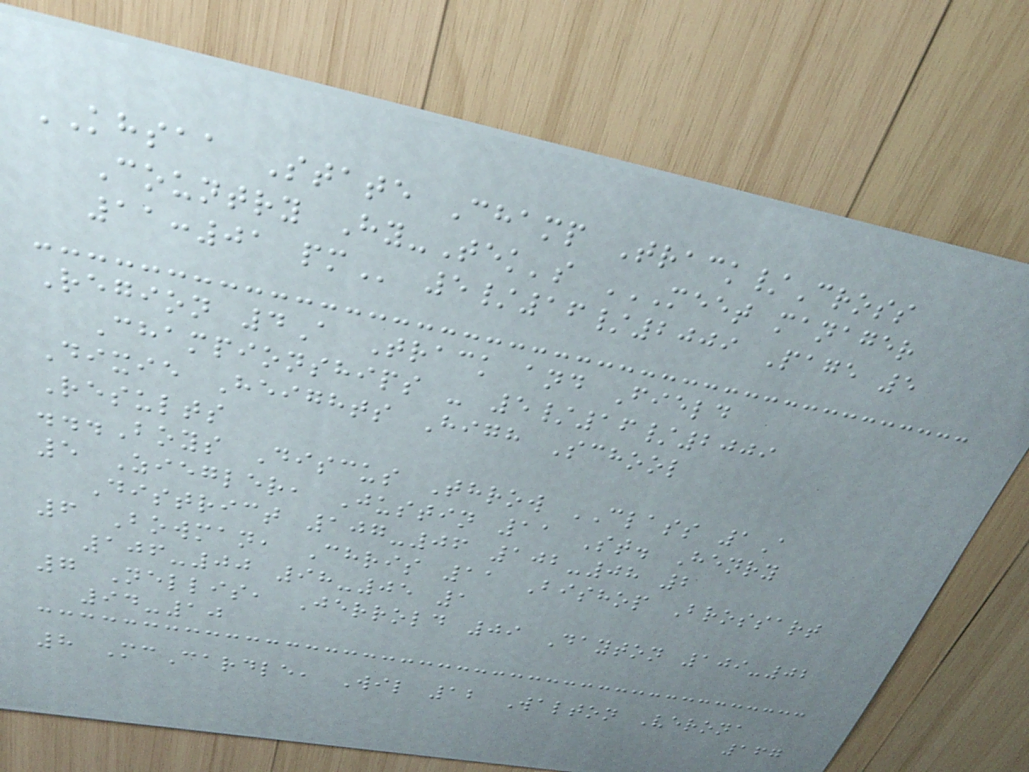KHSAA State Champ Track/Cross
Country Hy-Tek's MEET MANAGER
11:01 PM 5/16/2009 Page 5
Region 4A Track and Field
Championships - 5/16/2009
Dixie Heights High School
Results
...Boys Discus Throw CLASS 1A
5 Ziegler, Justin 11 St. Henry
District 107-06 102-08 2
6 Bowman, Chris 11 Bishop Brossart
106-00 98-05 1
7 Nellis, Jerrold 09 Dayton 109-02
94-10
8 McCardle, Wil 12 Walton Verona
167
